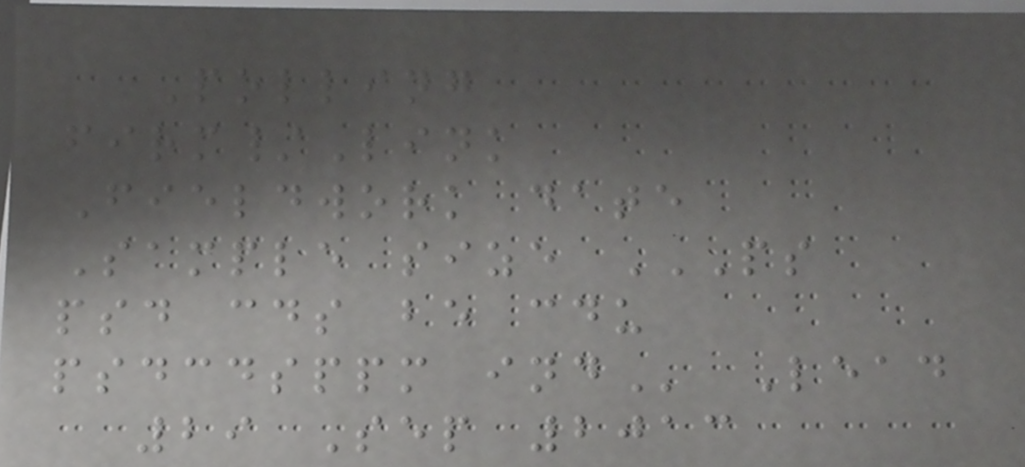Polling
firm/Link
Fieldwork date
Sample size PS
PSD CDS BE CDU
PSDCDSPPM IND Lead
29 Sep 2013
